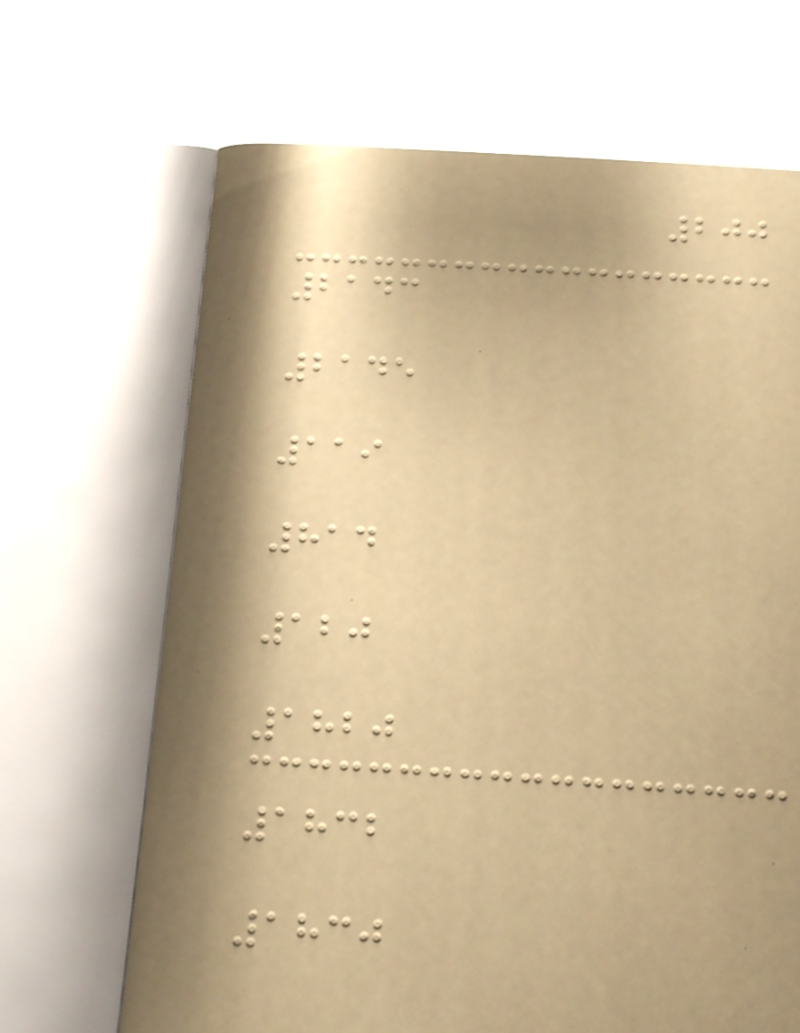200
2143
2145
119
814
120
1820
1832
1830
